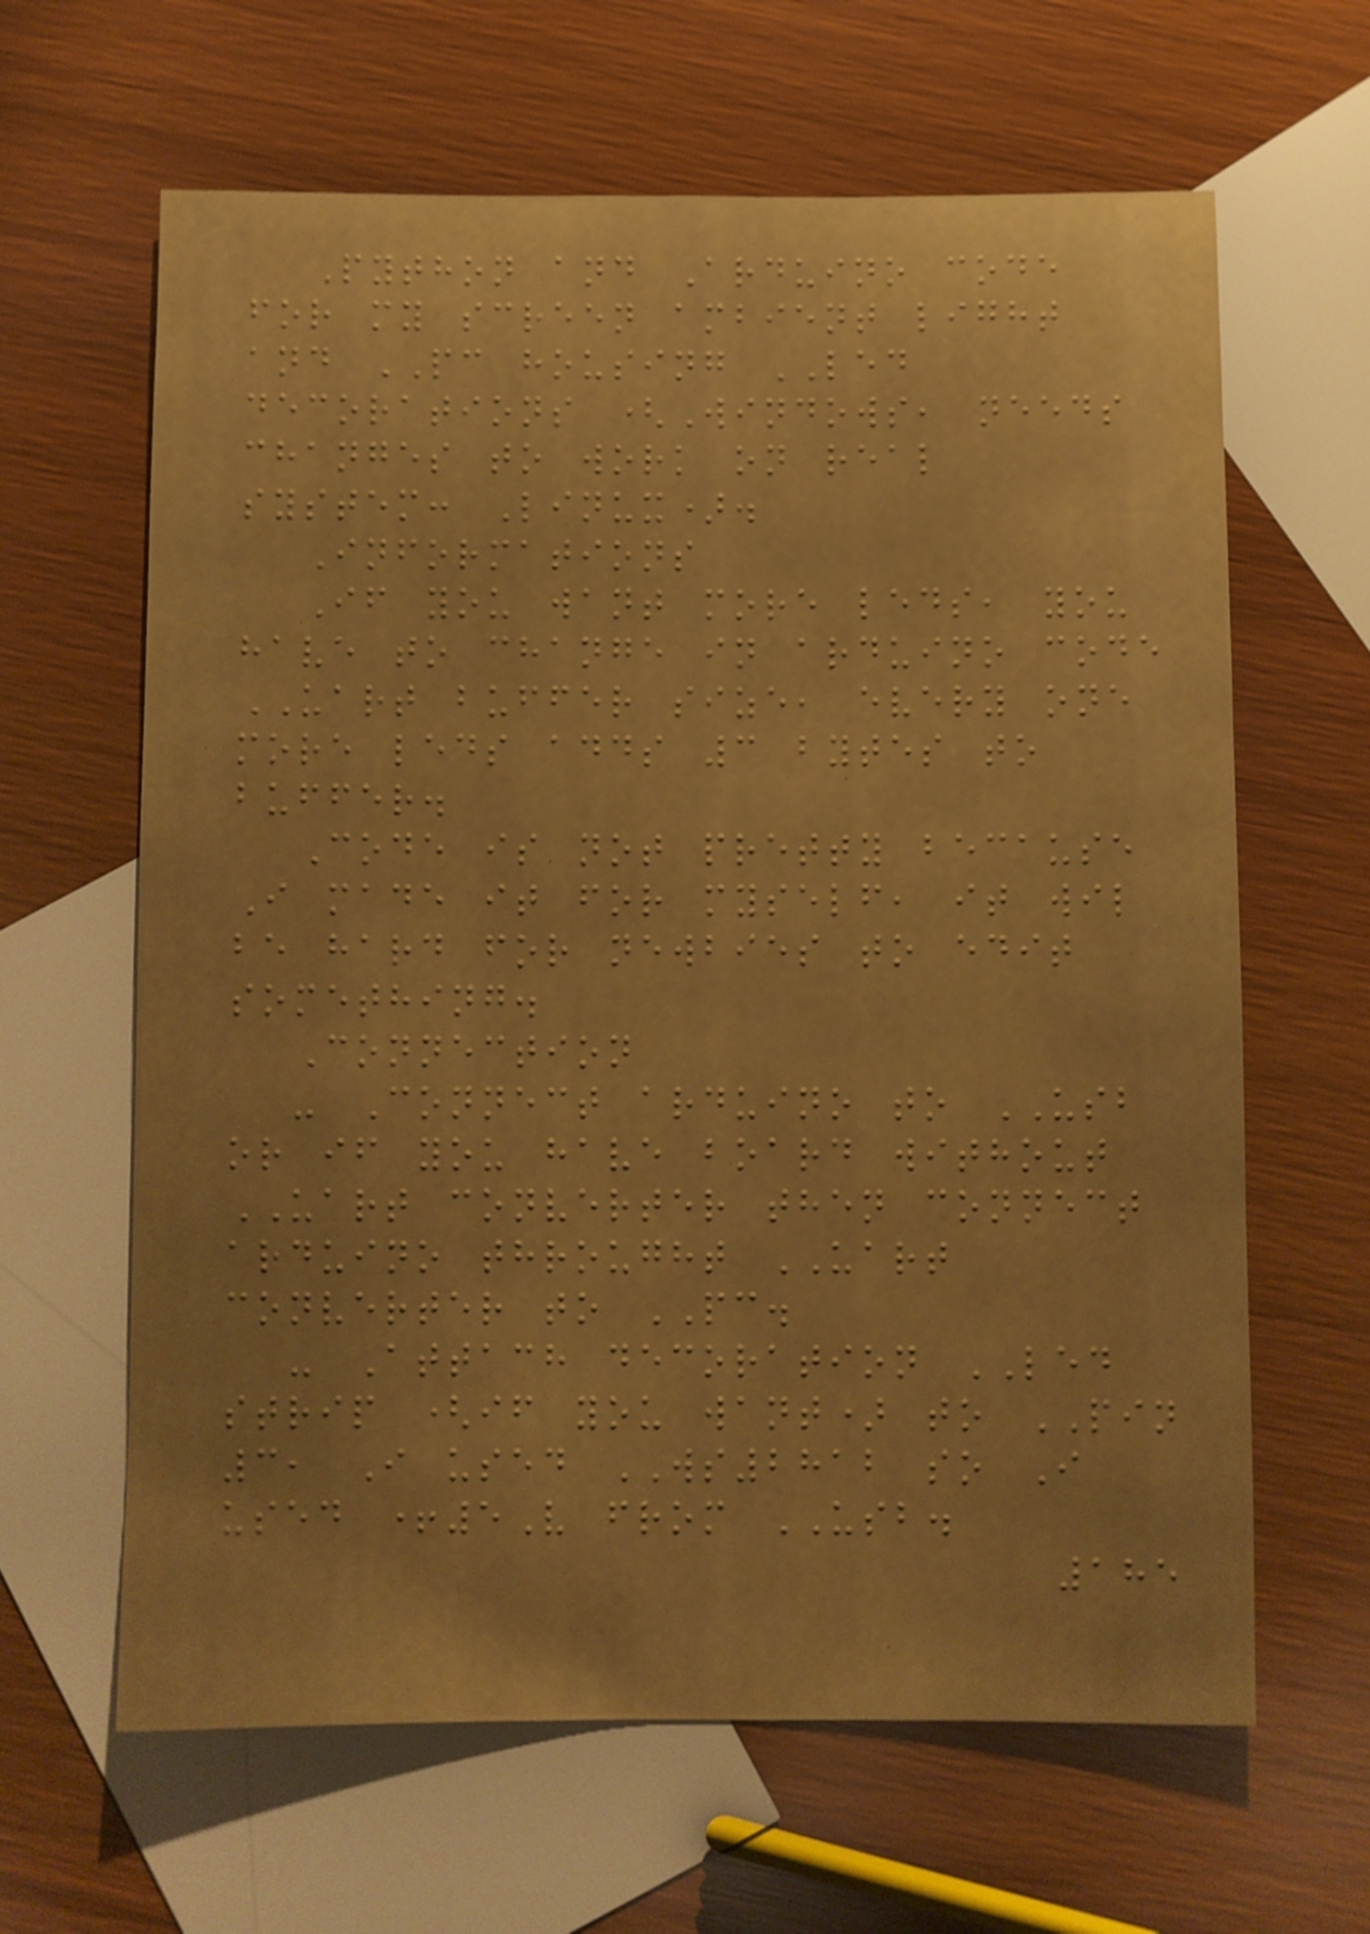Python and Arduino code
for my screen ambient light
and PC housing LED
decorations (Windows, needs
changes to work on real
system: Linux).
Informations
If you want more leds, you
have to change in arduino code
UART buffer size, every one
more leds adds 3 bytes to
buffer.
Code is not pretty because
I made it for myself, it wil
be hard for newbies to edit
something.
Connection
- Connect arduino to USB
or if you have board without
UART converter then connect
arduino throught UART
converter to PC.
- Attach decoration LED
strip (if you want) to PIN
3, I used WS2812 so I
used +5V from USB.
185
